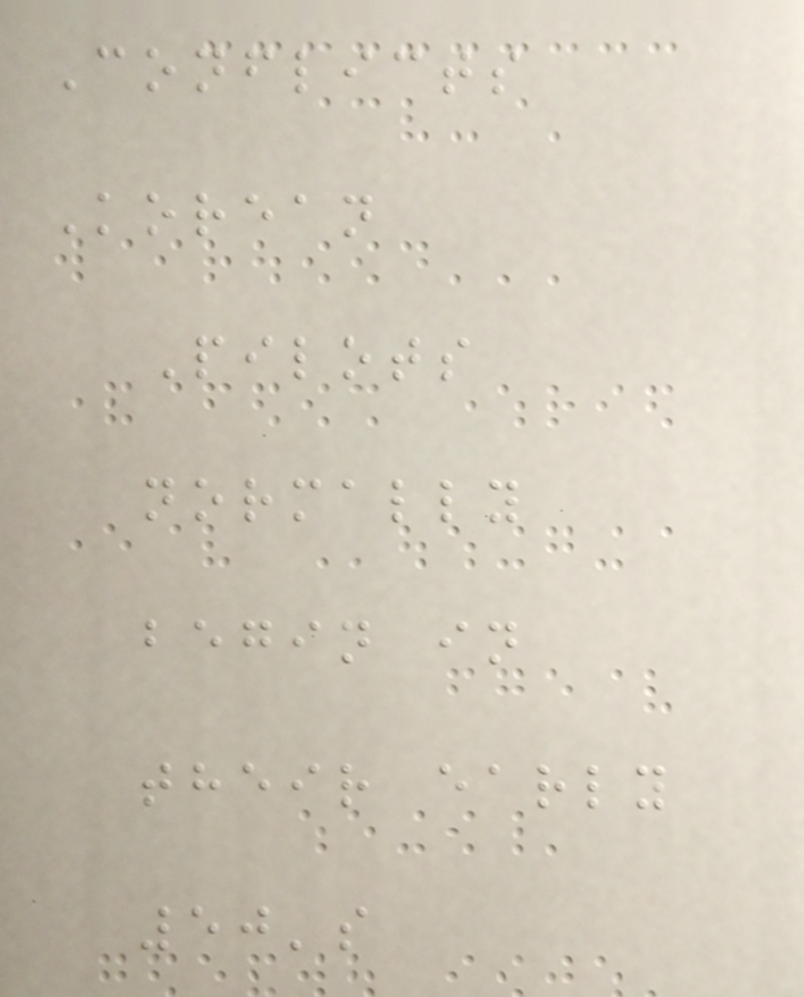Conflicts
Korean
Pilots
normally
begin in
their early
50's
